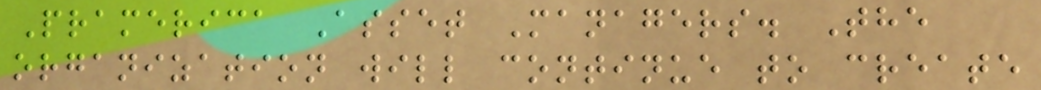Pramerica Asset Managers. The
organization will continue to create
